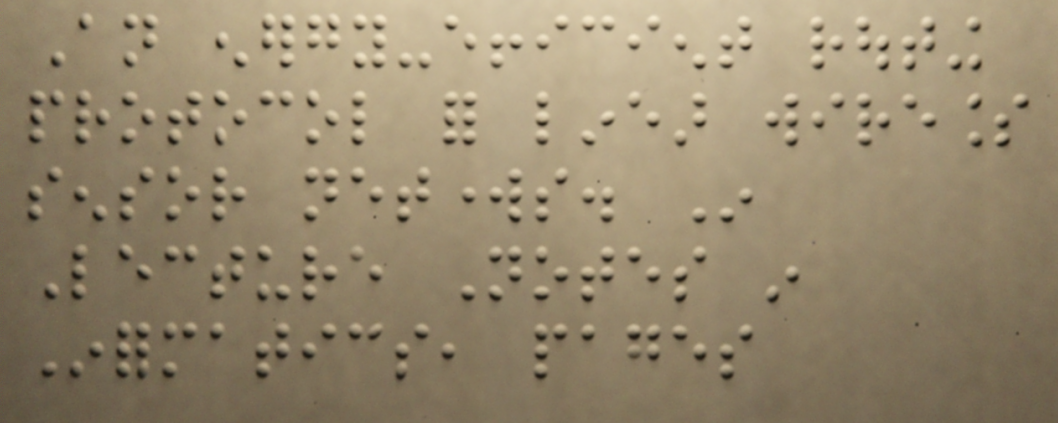An energy-efficient routing
protocol for linear wireless
sensor networks. In
Lecture Notes in
Informatics, pages
